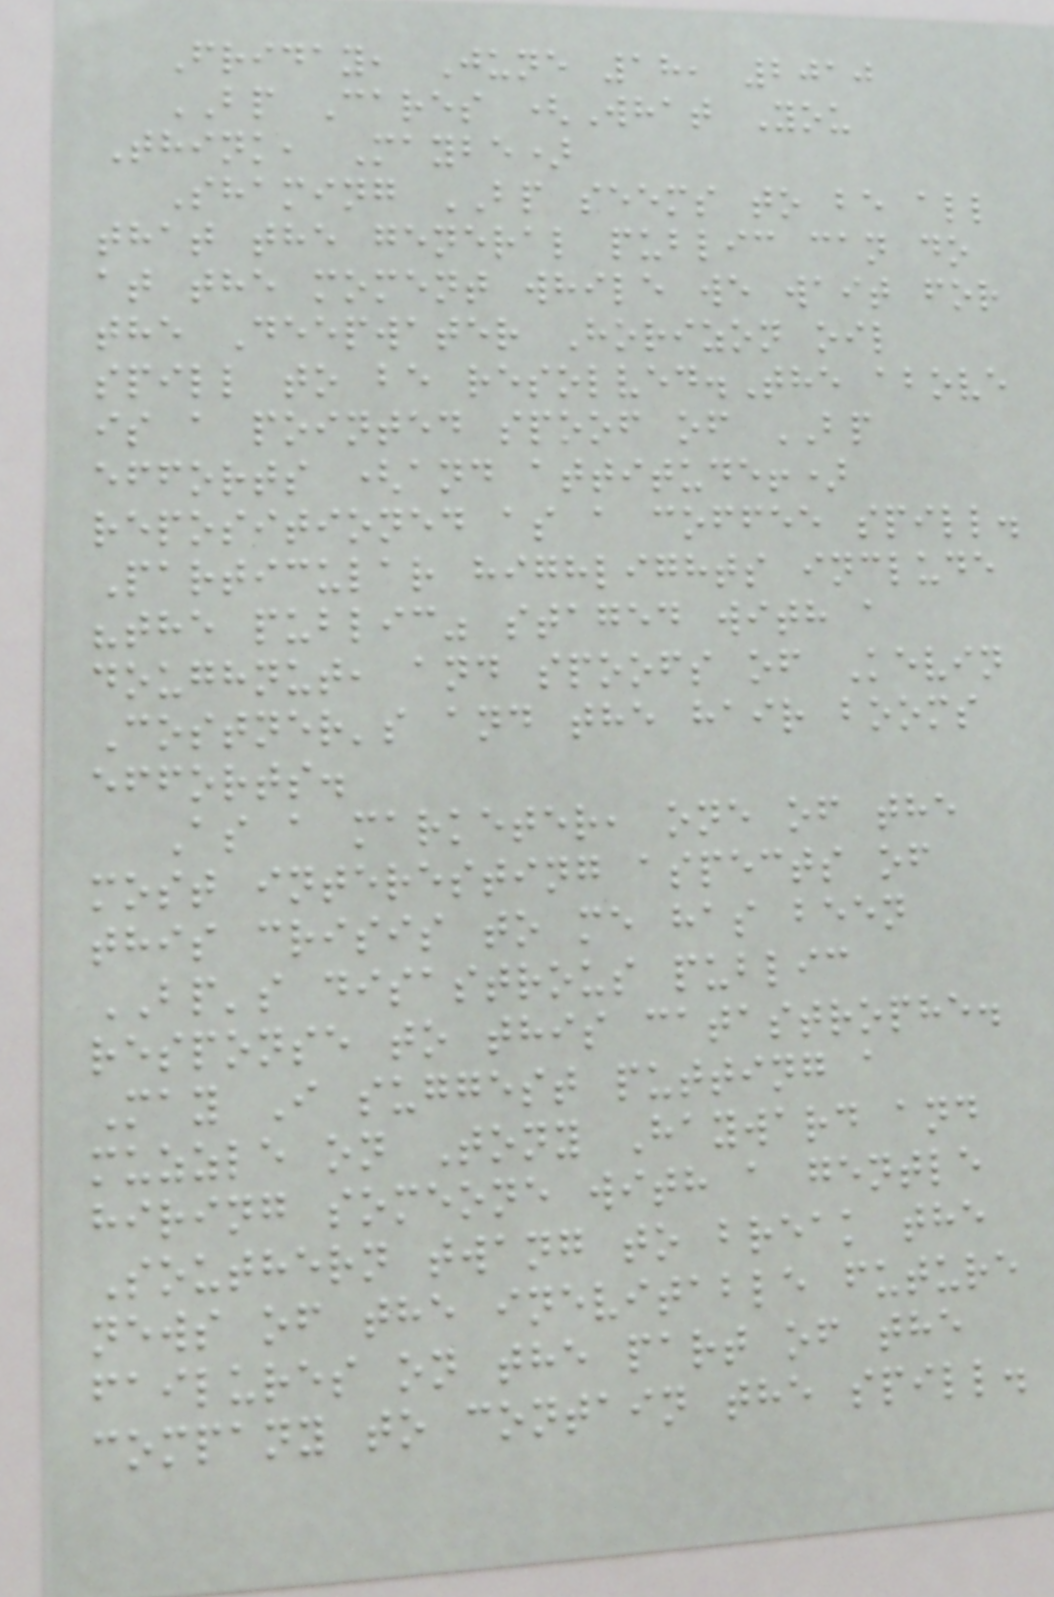Friday, June 18, 2010
BP Cares (What You
Think, Maybe)
Shaming BP seems to be all
that the general public can do
at the moment while we wait for
the Deepwater Horizon oil
spill to be resolved.The above
is a pointed spoof of BP
efforts (and attitude!)
repositioned as a coffee spill.
Particular highlights include
"the public" staged with a
doughnut, and spoofs of Kevin
Costner's and the hair booms
efforts.
As a marketer, one of the
most interesting aspects of
this crisis to me has been
BP's disastrous public
response to this catastrophe.
May I suggest putting a
muzzle on Tony Hayward and
hiring someone with a gentle
Southern twang to break the
news of the inevitable future
failures on the part of the
company to contain the spill.
